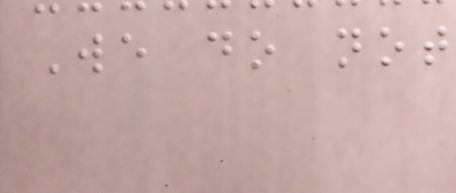We do not
